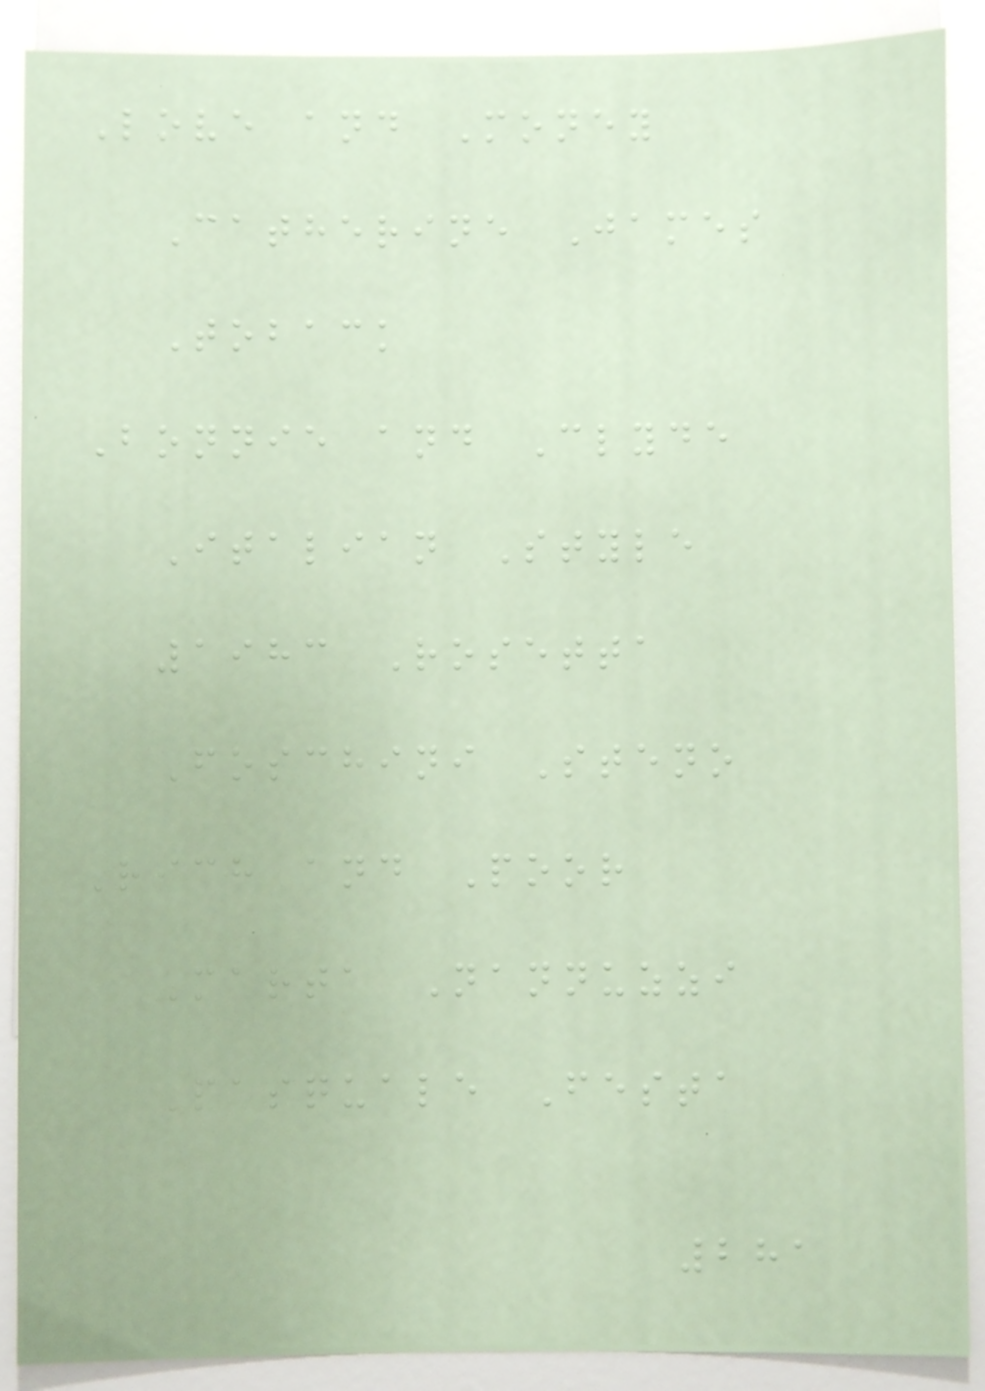Love and Money
Catherine James
Toback
Bonnie and Clyde
Italian Style
1983 Rosetta
Foschini Steno
Rich and Poor
Marta Nannuzzi
Pasquale Festa
281
